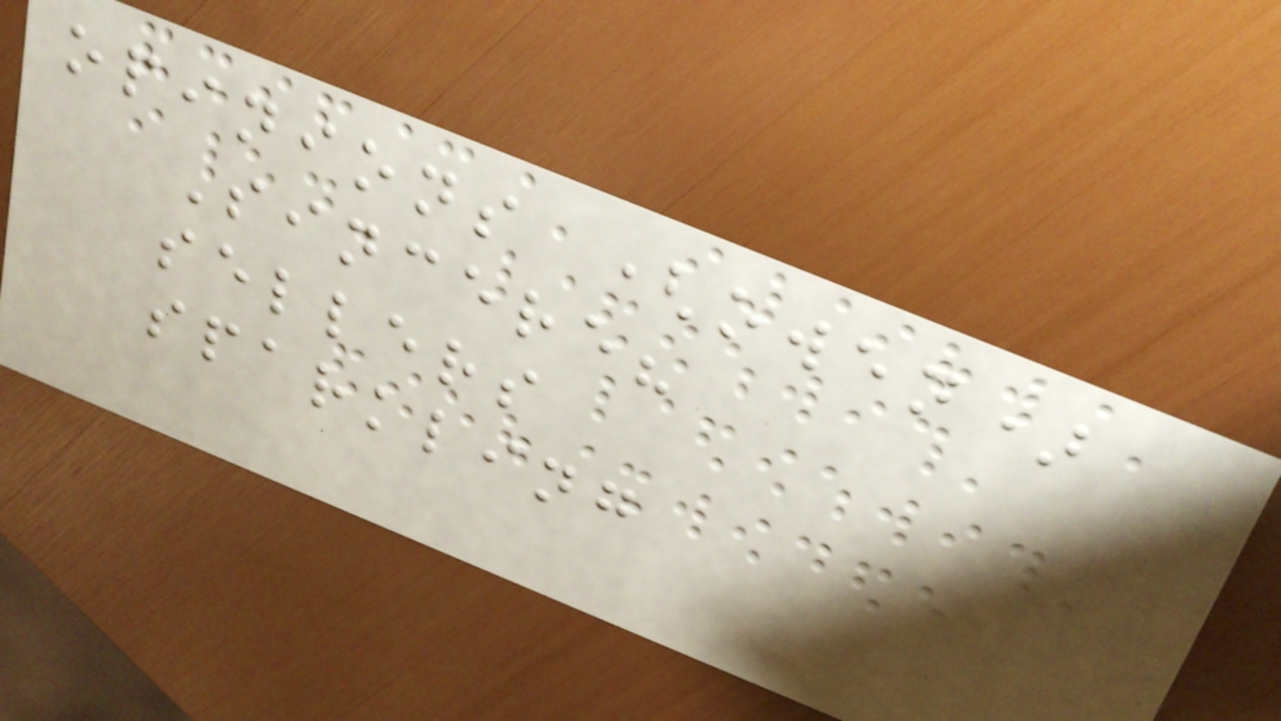opinions (owen)
Sincere?
sellers
sparkling
